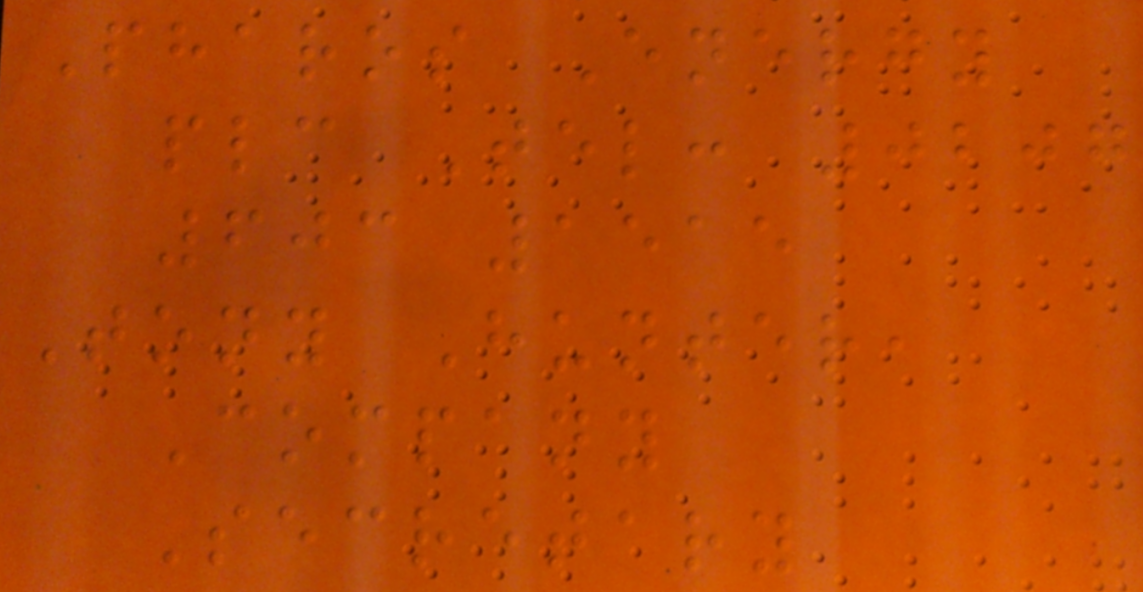Pharos Energy
plc Tel: 0207
603 1515
Tony Hunter,
Company
Secretary
